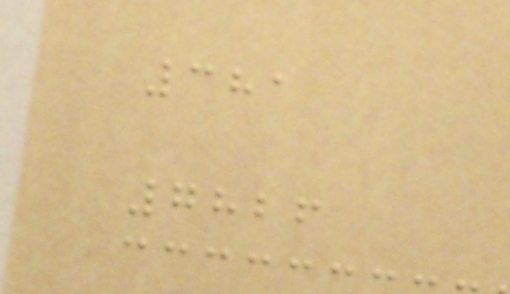381
7826
